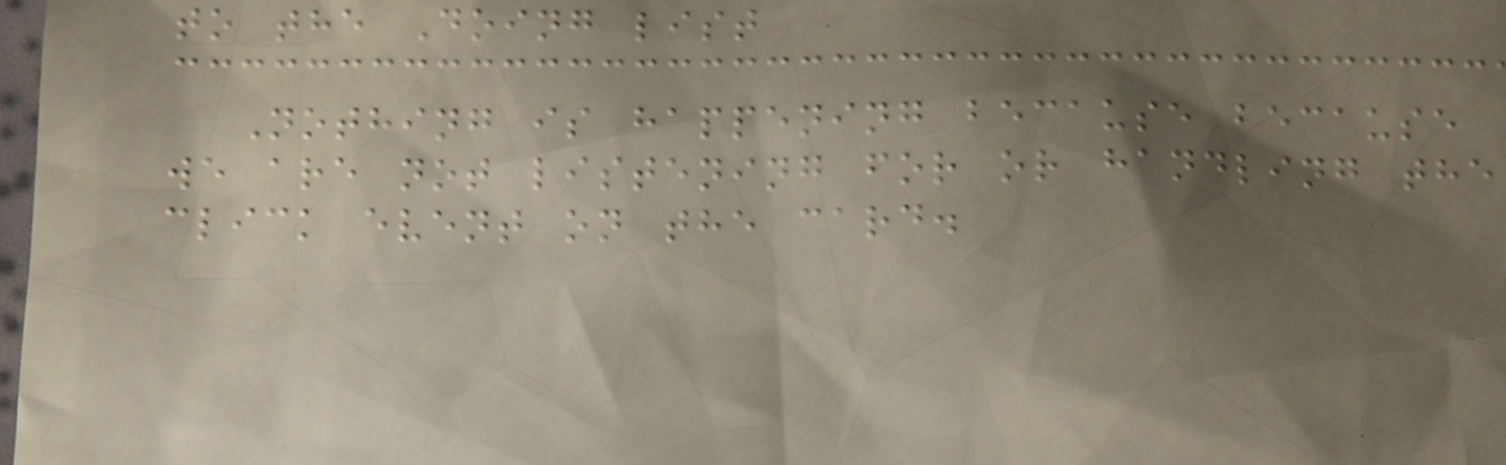to the Doing list
Nothing is happening because because
we are not listening for or handling the
click event on the card.
